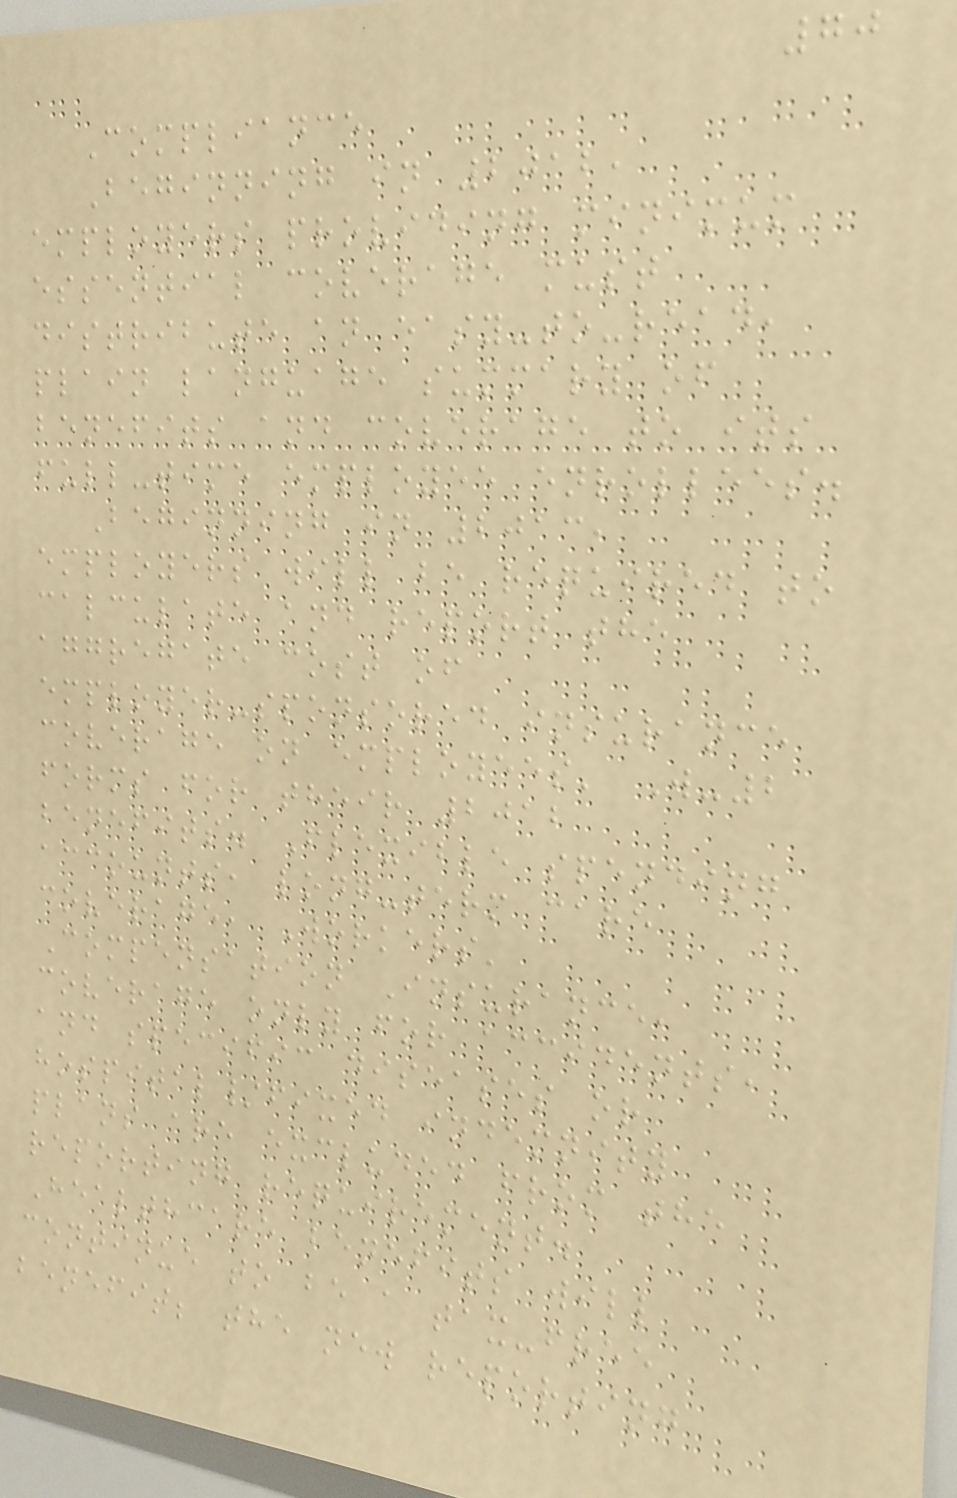70
Compliance
Beginning in 2012,
employers providing minimum
essential coverage must
distribute an easy-to-read,
plain language summary of
benefits and coverage to its
full-time employee enrollees.
Beginning in 2013,
employers will be required to
calculate and report the
aggregate cost of
employer-sponsored insurance
coverage on employees' W-2
forms for their 2012
benefits. Flexible spending
accounts, long-term care
coverage, Workers'
Compensation Insurance,
coverage only for accidents,
and specific diseases or
hospital/fixed indemnity
plans are excluded from the
reporting requirement.
Healthcare benefits will
continue to be a tax-free
benefit; the new reporting
